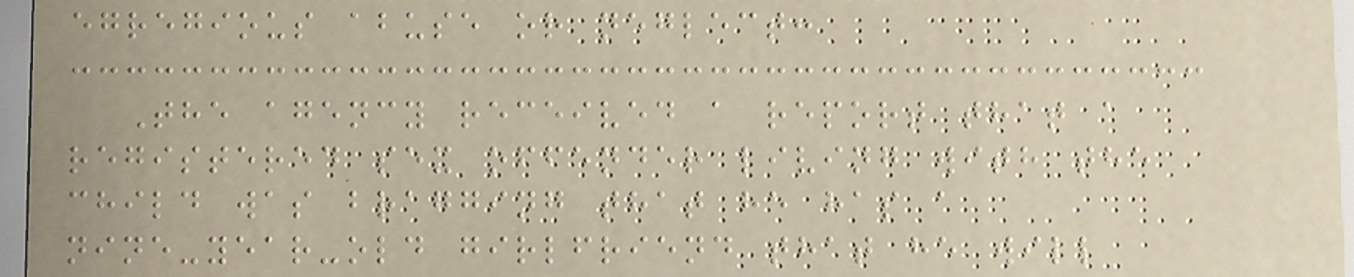egregious abuse or neglect:
The agency received a report that a
registered sex offender living with the
child was bragging that he has a
nine-year-old girlfriend that he will
